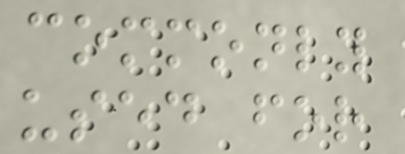commonly
used for
